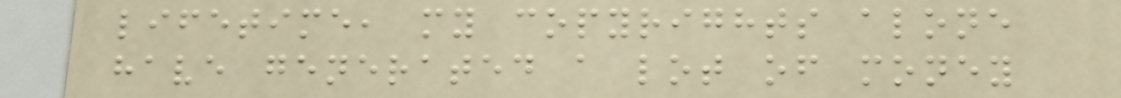lifetime, my copyrights alone
have generated a lot of money
